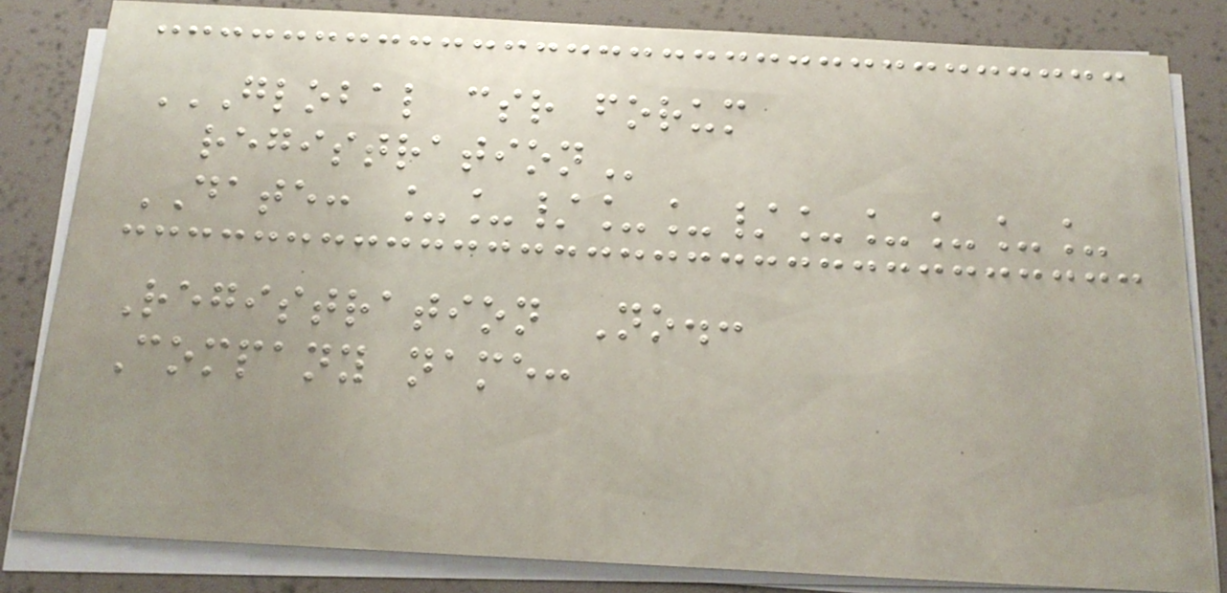GLOBAL CSR FORUM
REGISTRATION
DATE: __/__/_____
Registration No.:
Company name:
